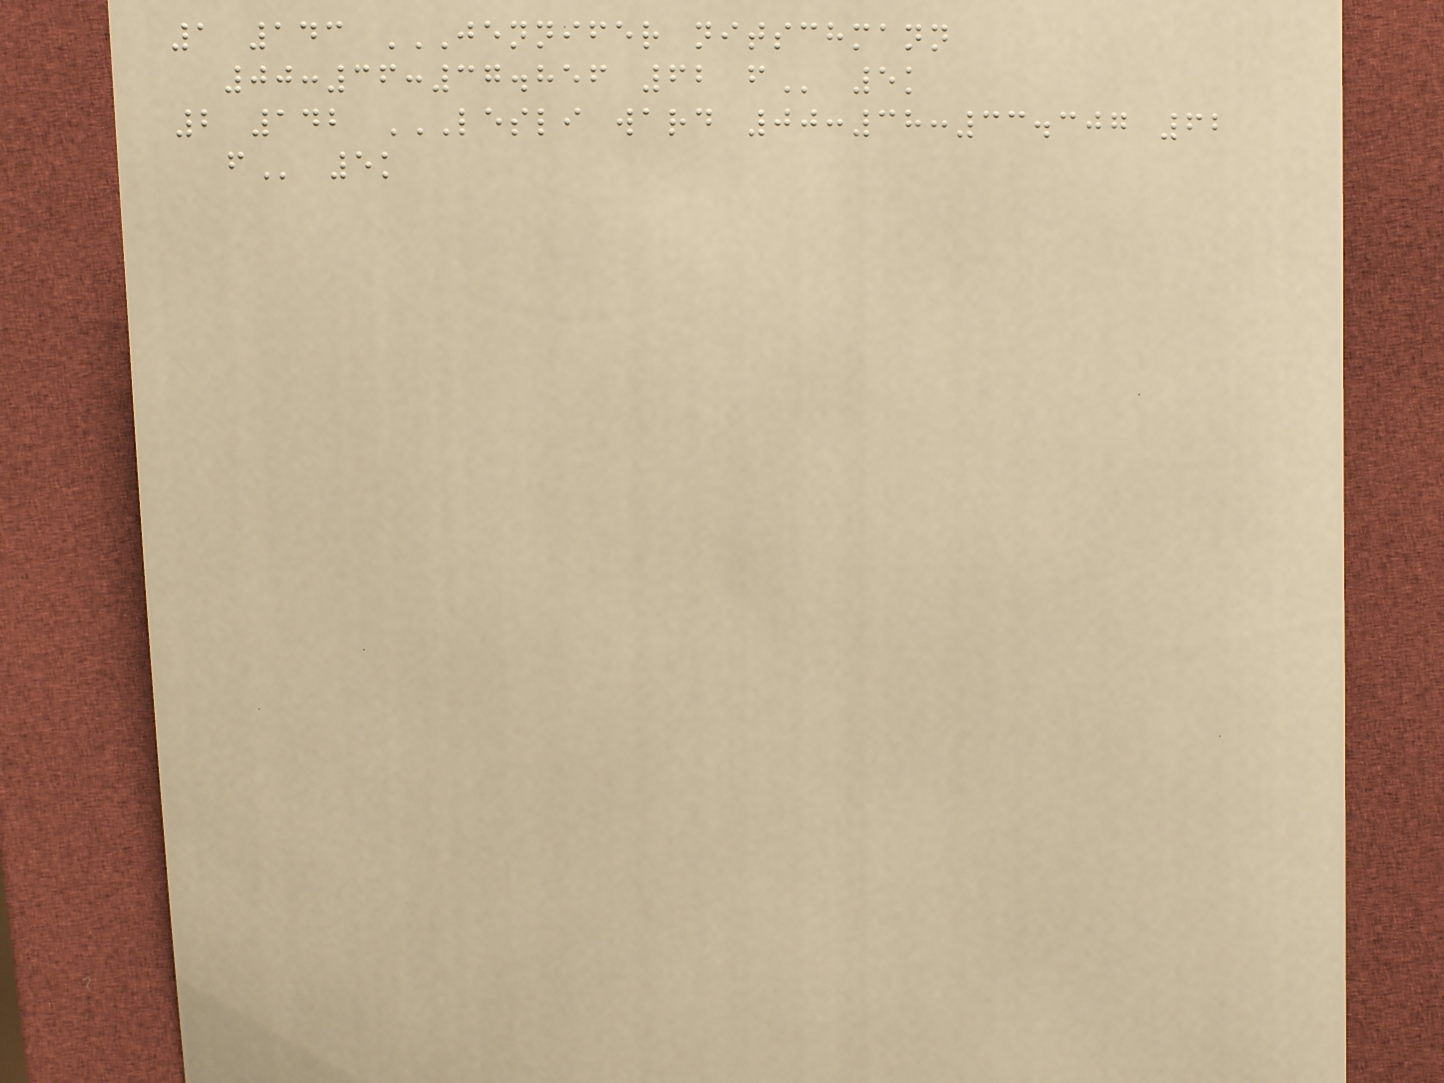1 143 JENNIFER NITSCHMANN
00:36:37.856 62 F 5k
2 142 LESLI WARD 00:38:33.307 62
F 5k
